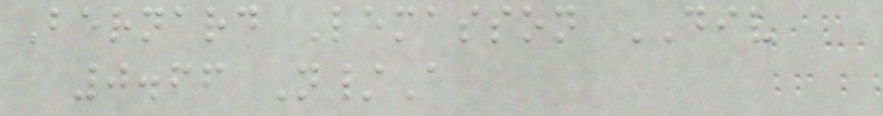Bernard Lemasson DIV
0.66 N/A
